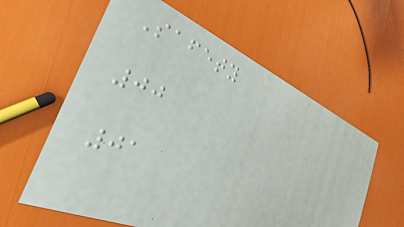Safety
00
01
